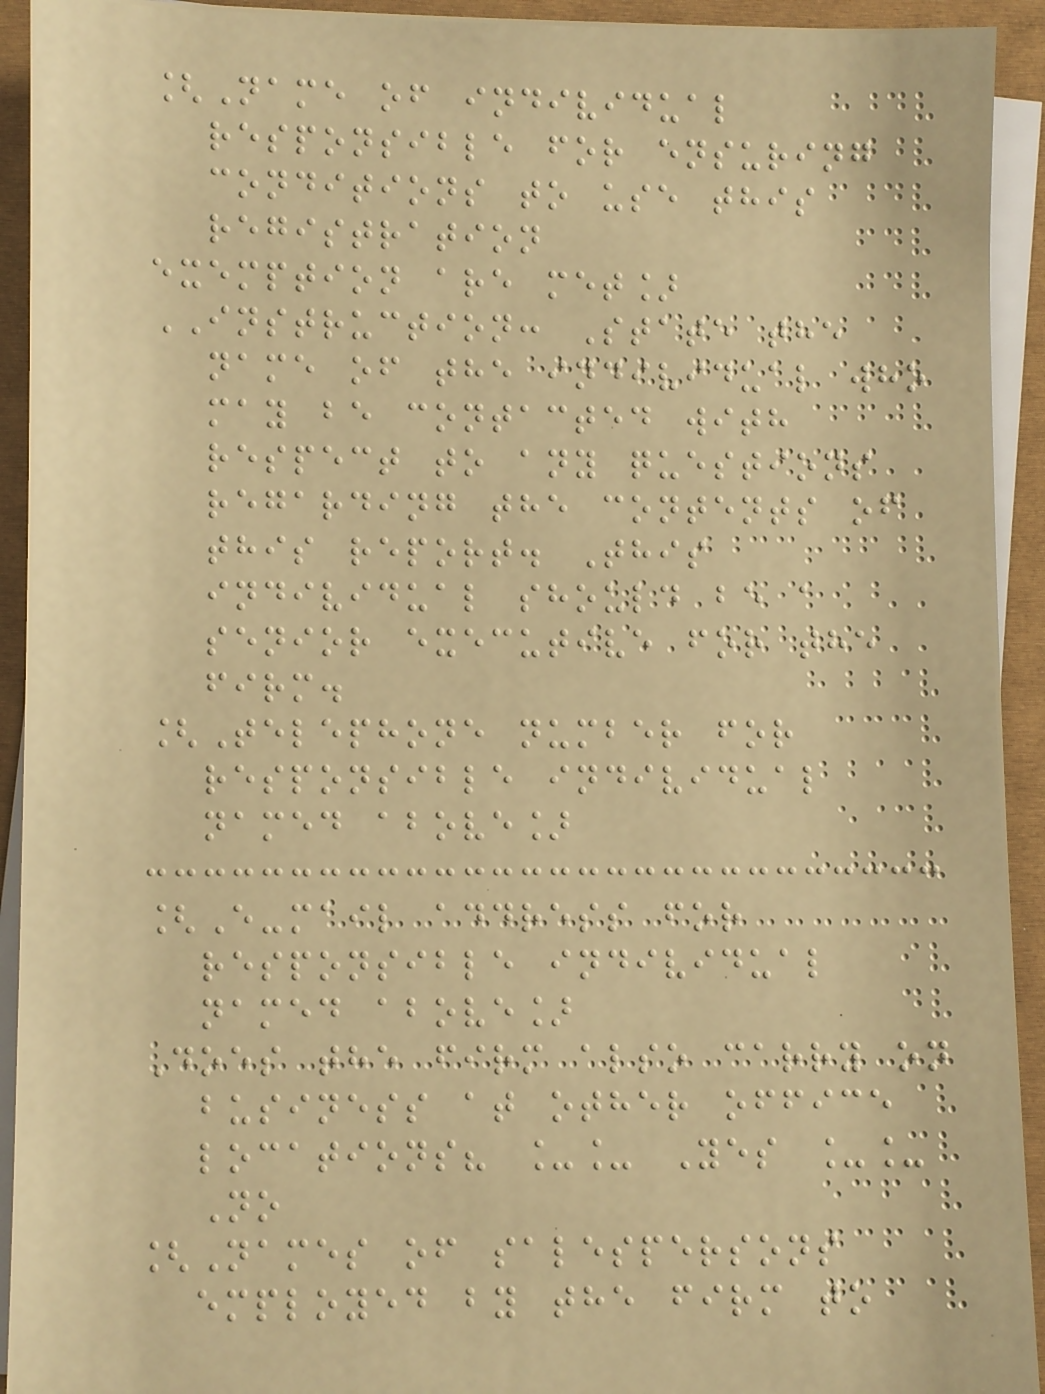[Name of individual
responsible for ensuring
conditions to use this
registration
exemption are met]
INSTRUCTION: State the
name of the individual who
may be contacted with
respect to any questions
regarding the contents of
this report. This
individual should be a
senior executive for the
firm.
[Telephone number for
responsible individual
named above]
[E-mail address for
responsible individual
named above]
Does the firm also carry on
business at other office
locations? __ Yes __
No
[Names of salespersons
employed by the firm to
